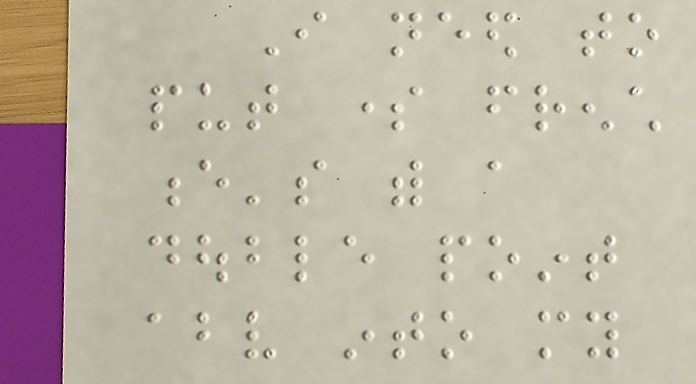I need to
put some french
e's with a
double point
above into my
